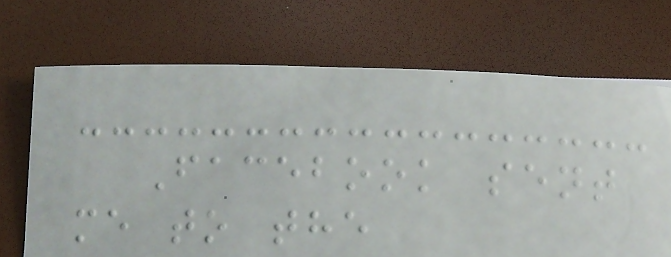Facebook sent
me to the
